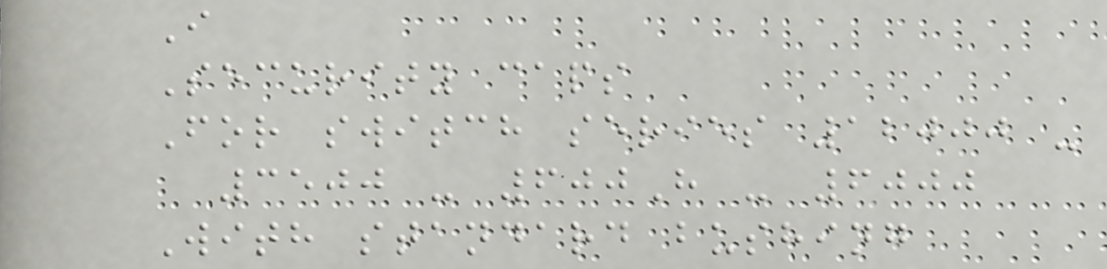I
Security caps
For switch series 12000 -
3500 - 600H - 6000
With standard bushing
